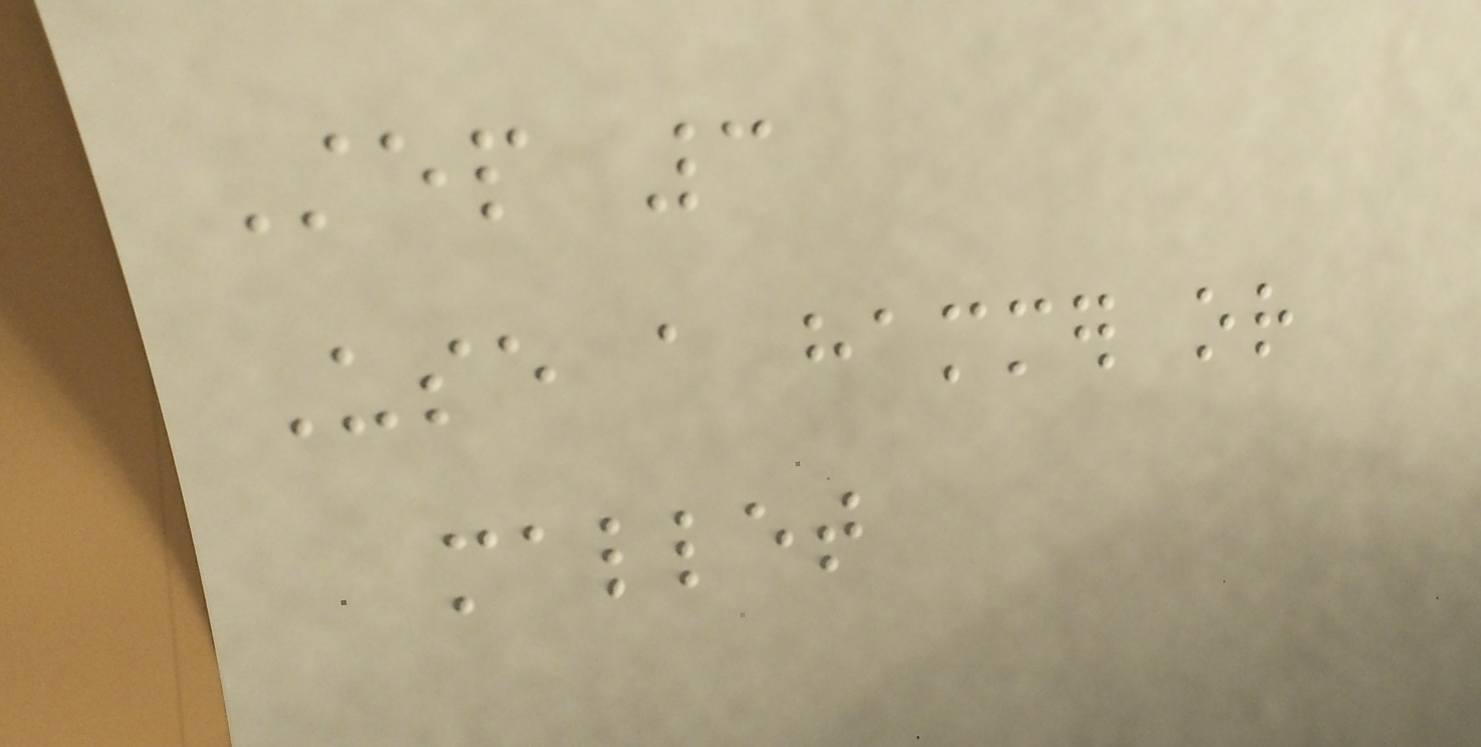Step 3
Use a hammer or
mallet
